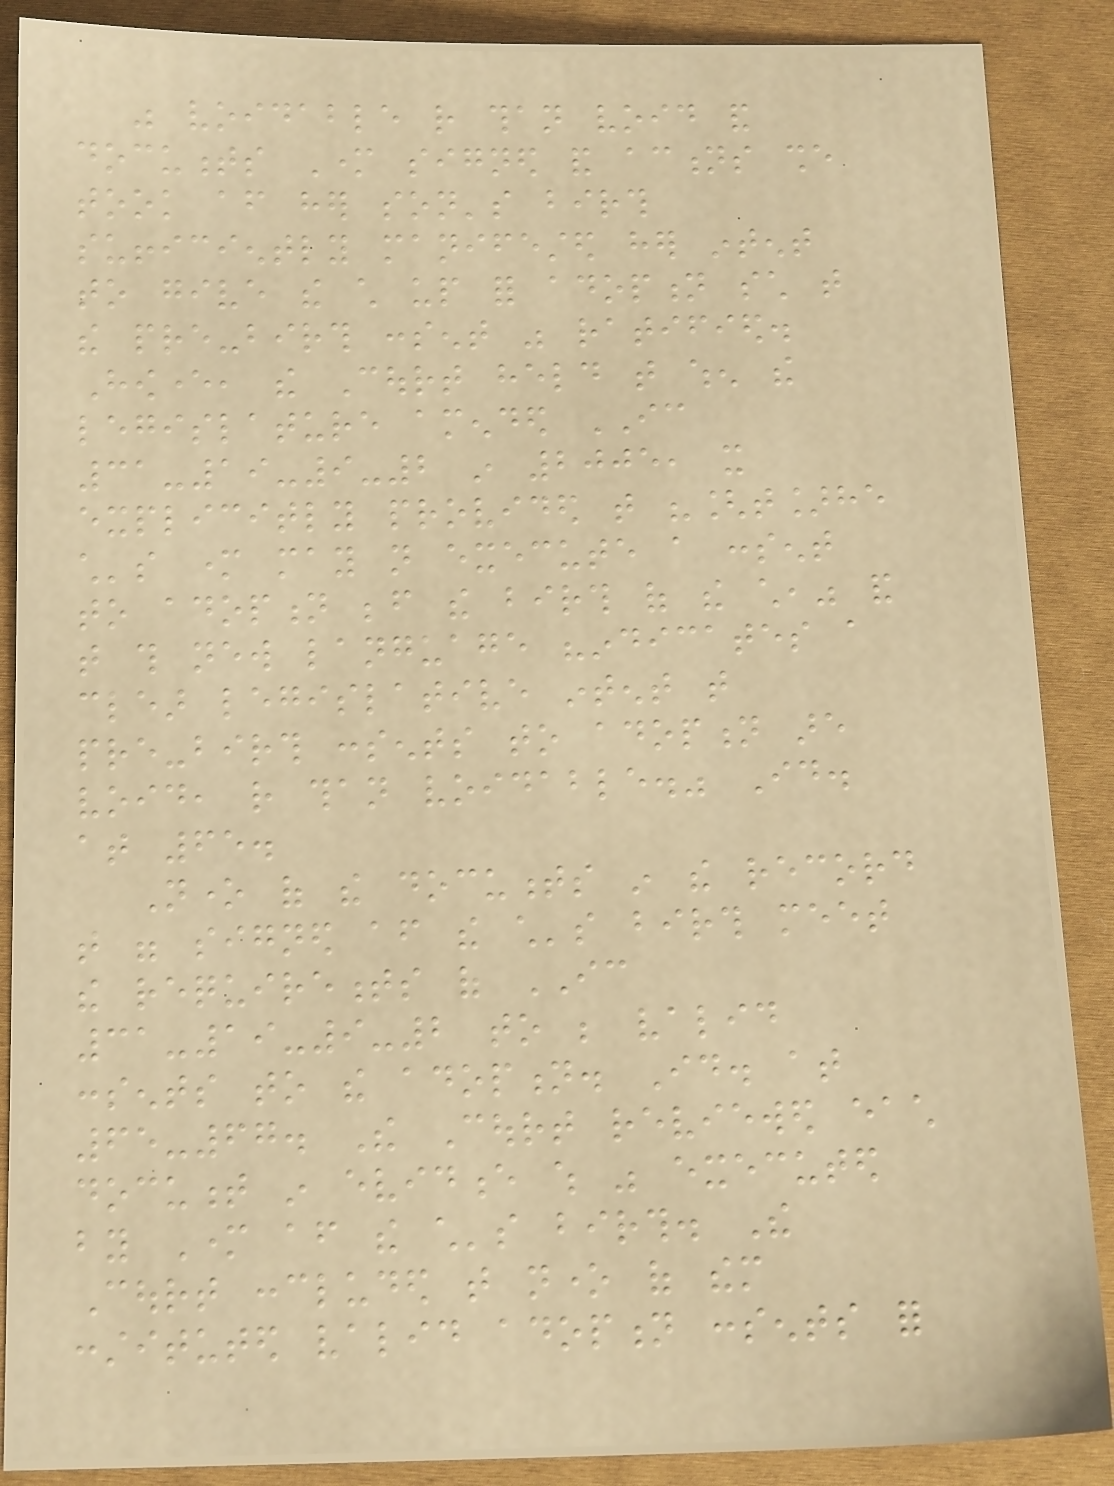was voidable rather than void and
documents Mother signed and actions she
took after her son's birth
sufficiently manifested her intent
to give the child up for adoption such that
the pre-birth consent was ratified.
However, the Court held that when the
legislature amended IC
31-19-9-2 in 2005, it
explicitly provided that "[t]he
child's mother may not execute a consent
to adoption before the birth of the child," and
that this new language "indicates a
clear legislative intent that
pre-birth consents to adoption are
void, rather than voidable." Id.
at 65.
None of the documents in the record
that were signed after the child's birth meet
the requirements of IC
31-19-9-2 to be valid
consents to the adoption. Id. at
65-67. The Court reviewed each
document in evidence which was executed
by Mother after the child's birth. The
Court concluded that none of them
constituted valid adoption consents for
